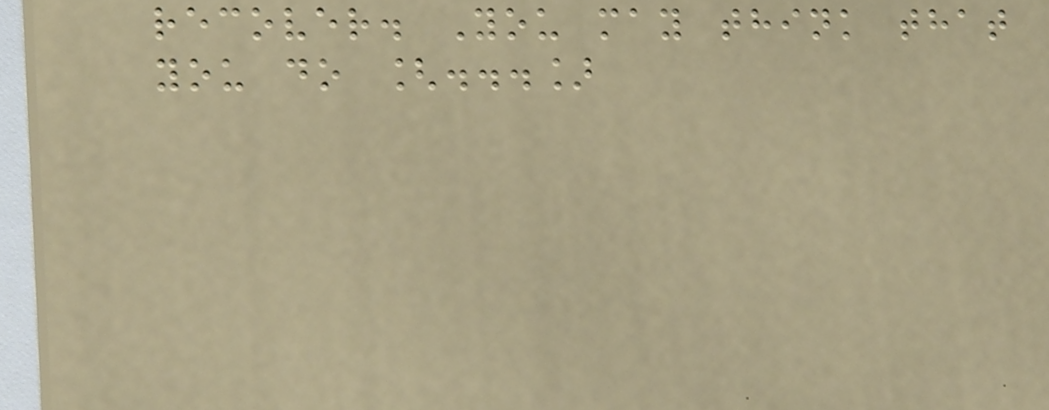recover. You may think that
you do [...]
